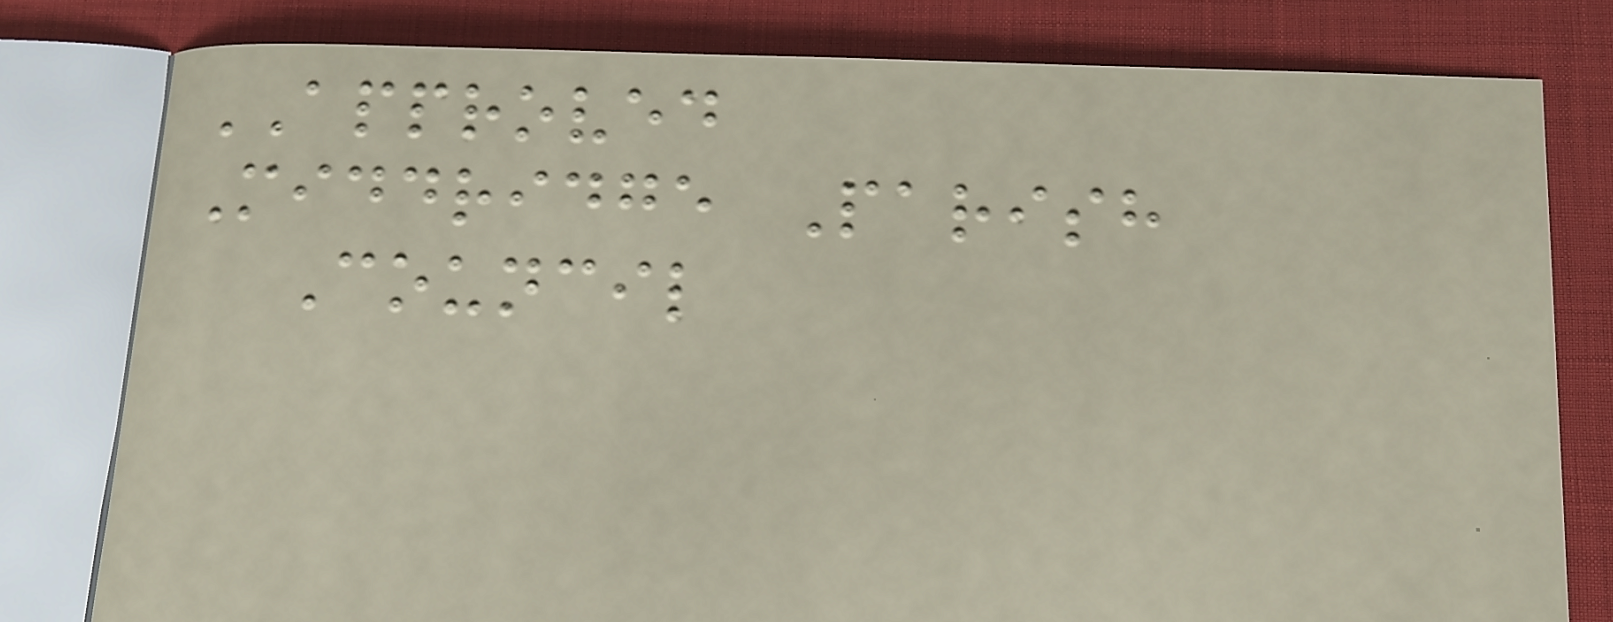APPROVED
Middridge Parish
Council
